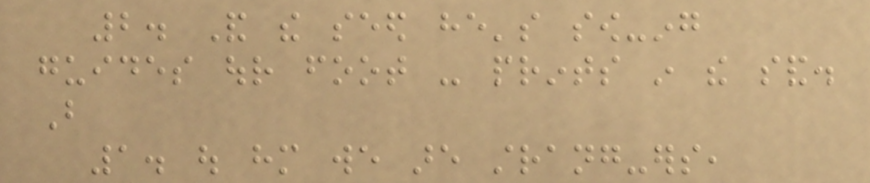2. And the seed he's sow-ing
guides our foot - prints in the sand.
But
1. out him we are strang-ers,
